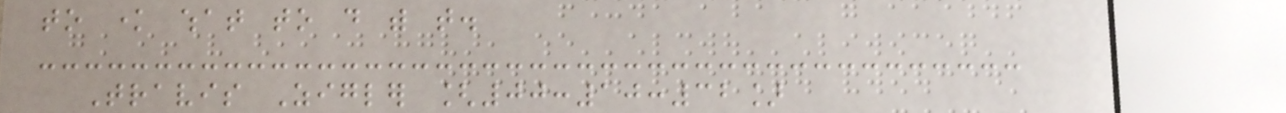to know what to do with that.
Travis Zigler [00:10:32]
